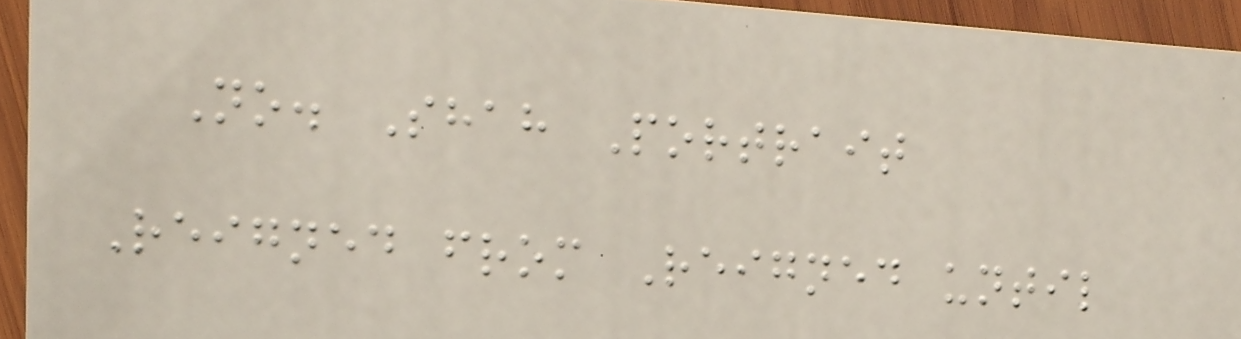No. Shah Portrait
Reigned from Reigned until
